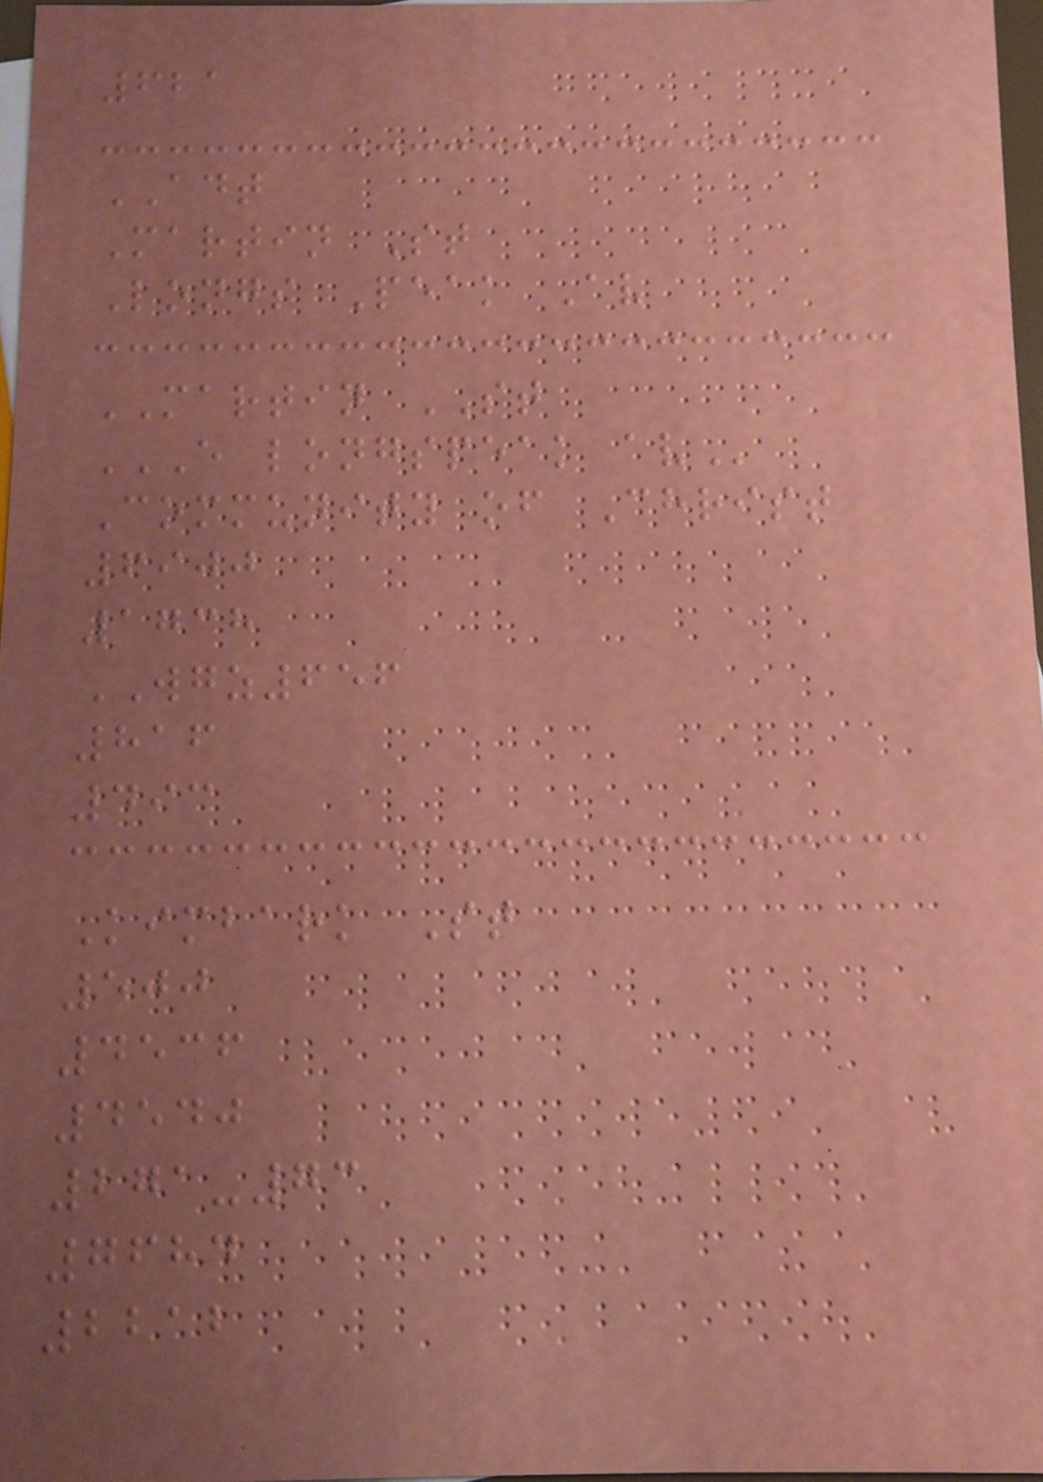621
ADT
Martin St
Longs Peak Av
MARTIN ST
E LONGSPEAK AV
Community of Christ
6900
1738
WGZ656
816
493
Kimbark St
500
4536
4540
271-73
7684
2212
